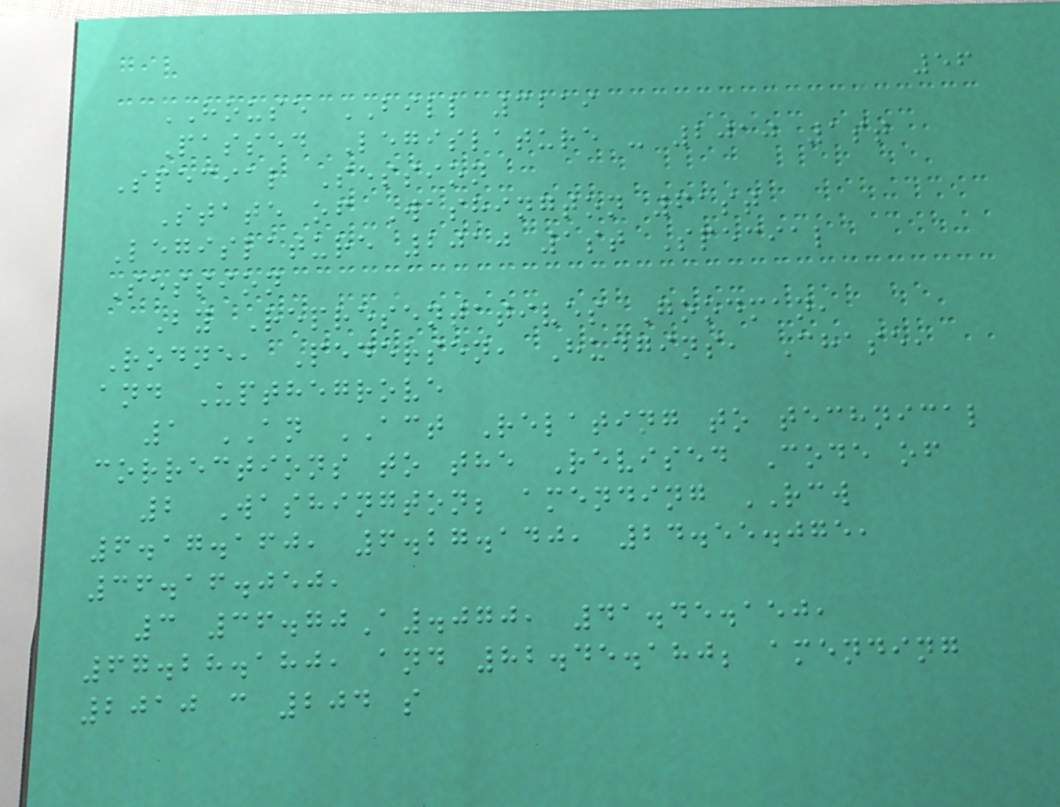56
HOUSE BILL 3219
Passed Legislature - 2010 1st
Special Session
State of Washington 61st
Legislature 2010 1st Special
Session
By Representatives Goodman,
Rodne, Pedersen, Hudgins, Chase,
and Upthegrove
1 AN ACT Relating to technical
corrections to the Revised Code of
2 Washington; amending RCW
6.17.160, 6.27.140, 24.55.075,
36.16.050,
3 36.70A.070, 41.45.150,
67.28.180, and 82.45.180; amending
2010 c 204 s
